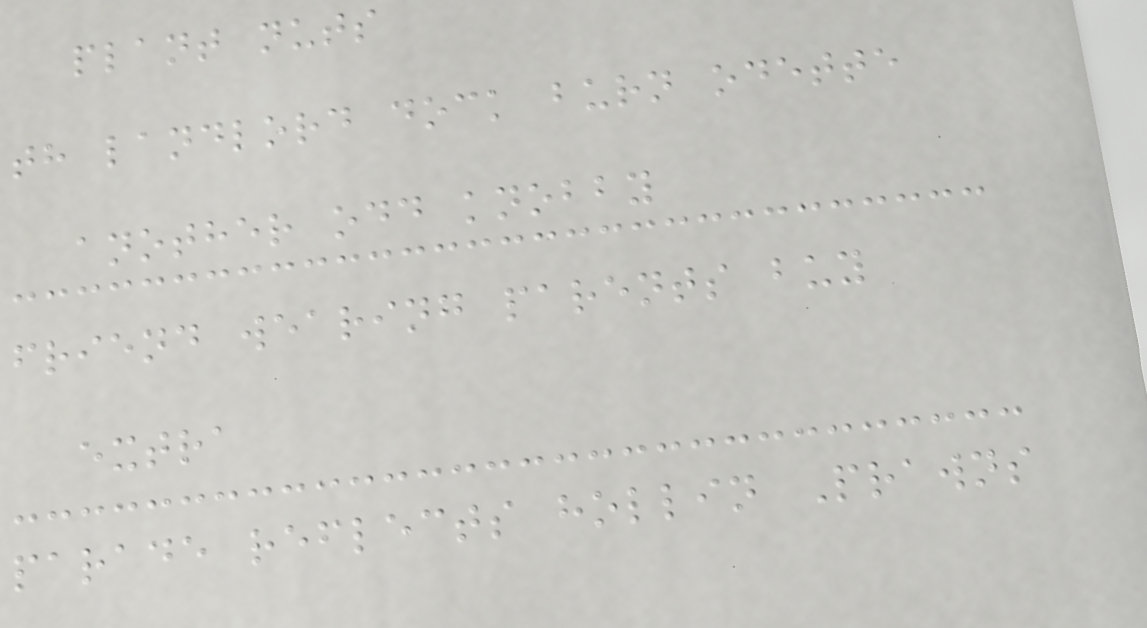plant nuts
th landlord dock burn odette
another odd knobby
friend wearing parents buy
extra
parade reflects hollin Prawns
